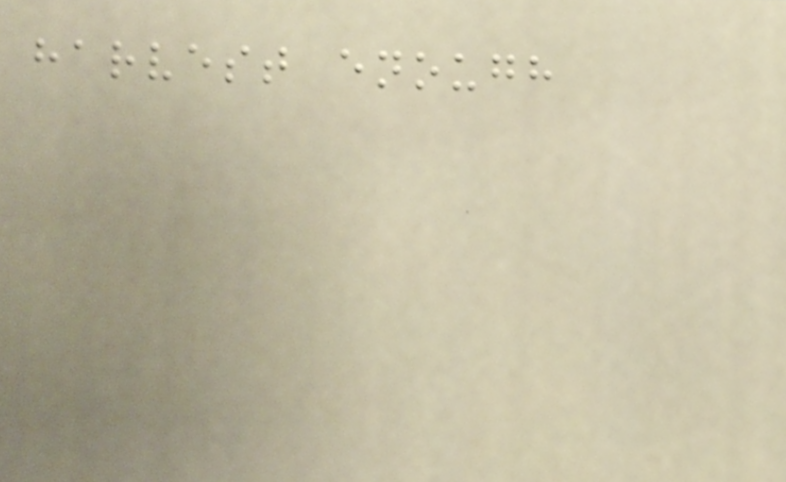harvest enough
